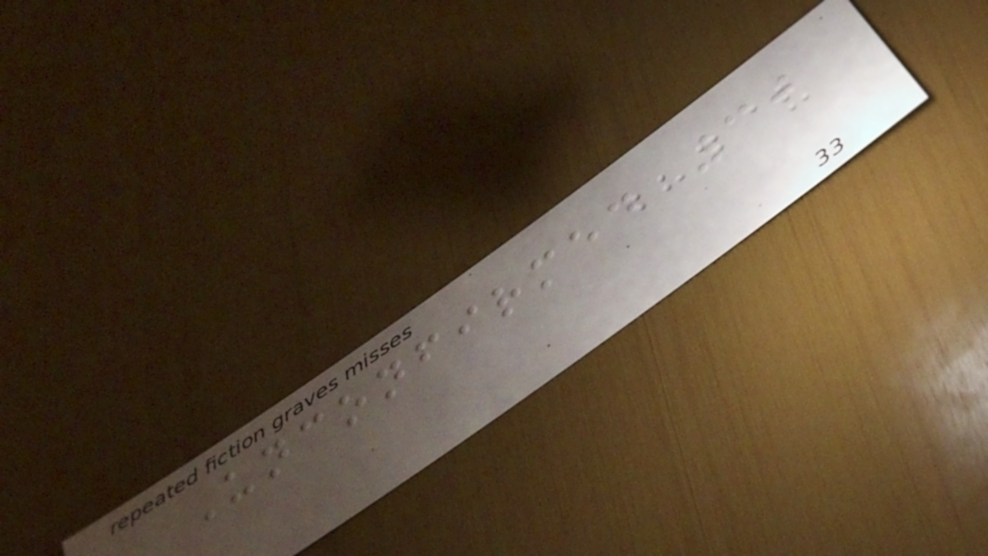Unconfirmed 30
